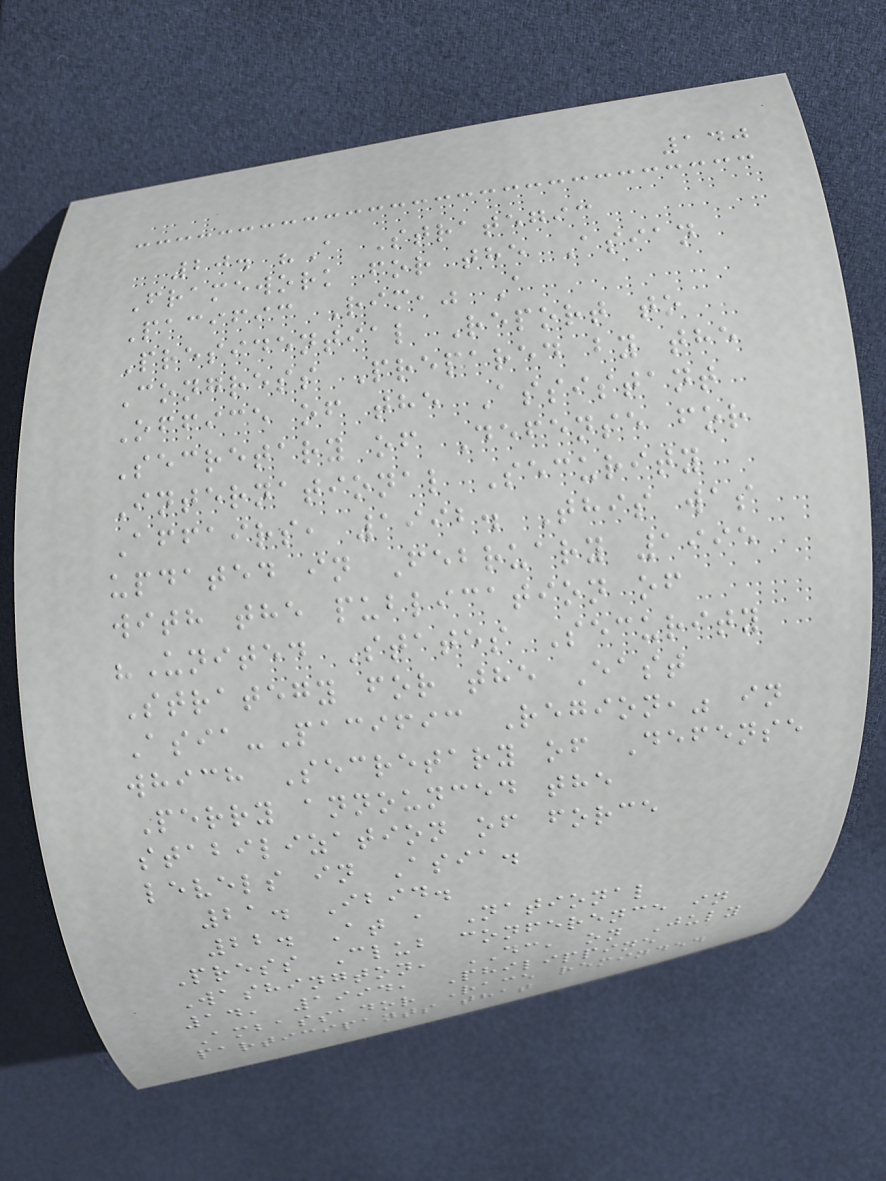140
20. "A Strategic
Framework for the Asian
Pacific Rim," A
Presidential Report to
Congress Prepared by the
Office of the Assistant
Secretary of Defense for
International Security
Affairs, 1992. This was
updated in February 1995
with the publication of
"United States Security
Strategy for the East
Asia-Pacific Region," in
which Secretary of Defense
Perry announced the
stabilization of force
levels in Asia.
21. Ibid.
22. At a National
Press Club conference in
Washington, DC, on July
14, 1994, Philippine
Ambassador Race reminded
participants that
